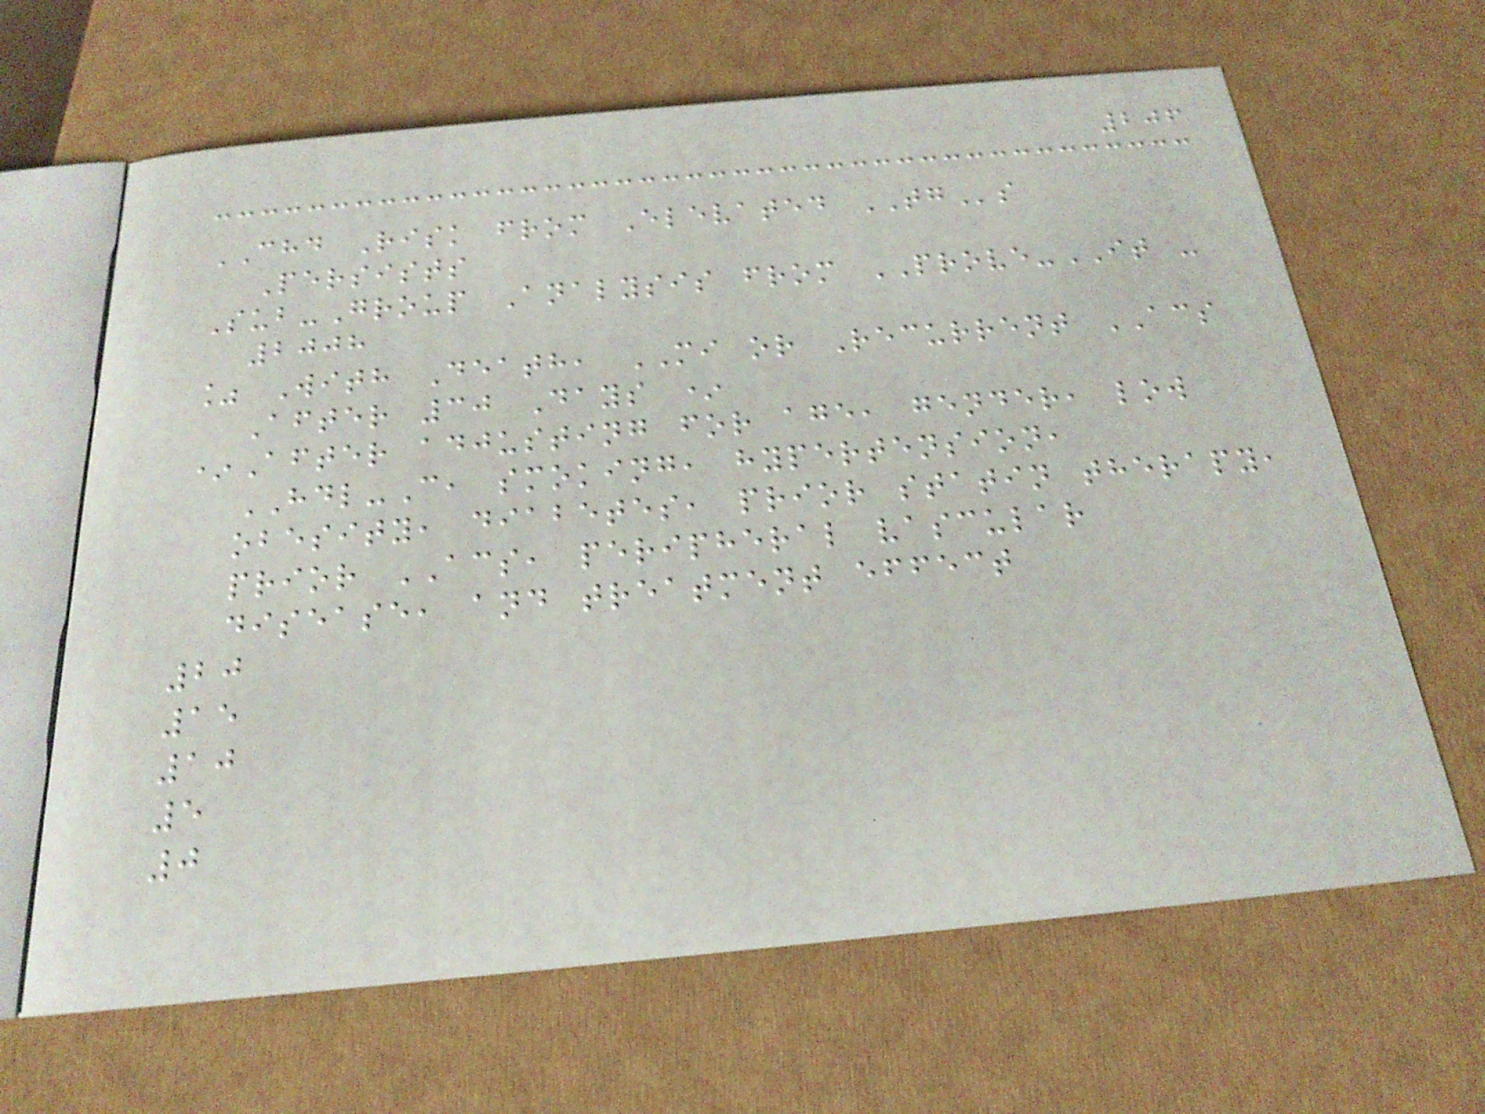206
CHD Risk from Elevated TGs
Persists
Sub-Group Analysis from PROVE-IT -
2008
% With Death, MI or Recurrent ACS
After 30 Days *
*After adjusting for age, gender, low
HDL-C, smoking, hypertension,
obesity, diabetes, prior statin therapy,
prior ACS, peripheral vascular
disease, and treatment effect
20
15
10
5
0
